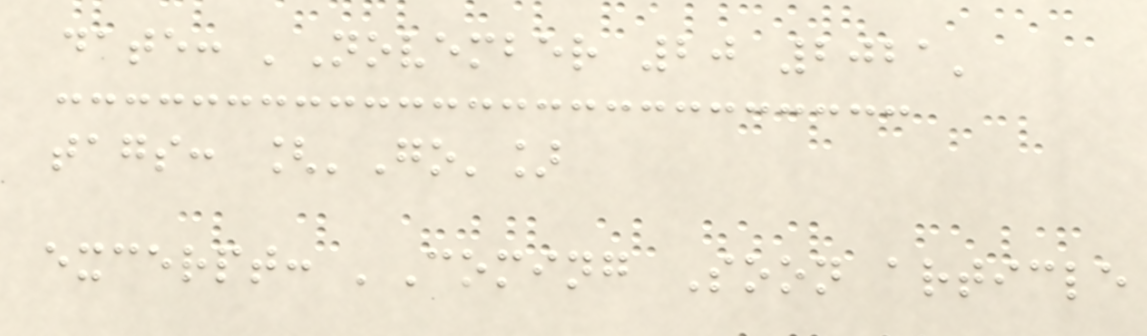date: 'November 20 2021'
tags: ['Go']
excerpt: 'Coming Soon article
